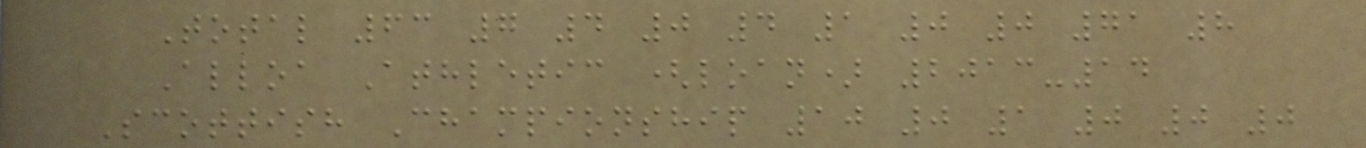Total 63 7 4 0 4 1 0 0 71 8
Alloa Athletic (loan) 2013-14
Scottish Championship 10 0 1 0 0 0
